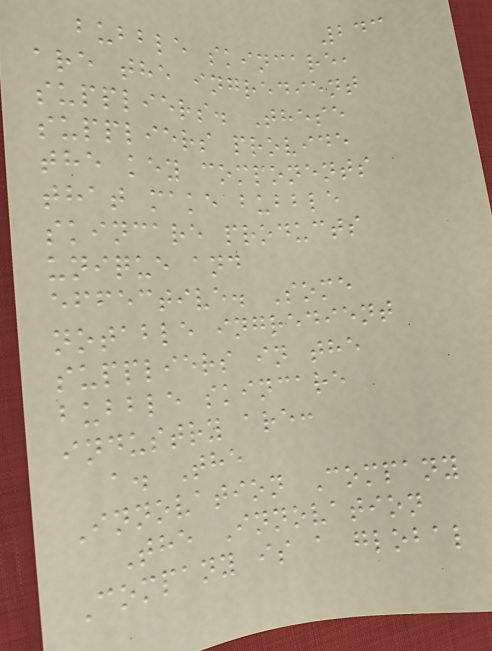243
bubble skincare,
are the ingredient
suppliers. These
suppliers provide
the key components
that make bubble
skincare products
unique and
effective. Some
notable ingredient
suppliers in the
bubble skincare
industry are:
a. The
Innovation Company
The Innovation
Company is a global
